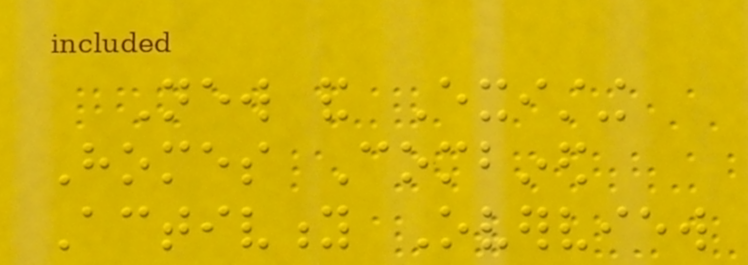New and Existing
Homes Combined
Activity Overview
